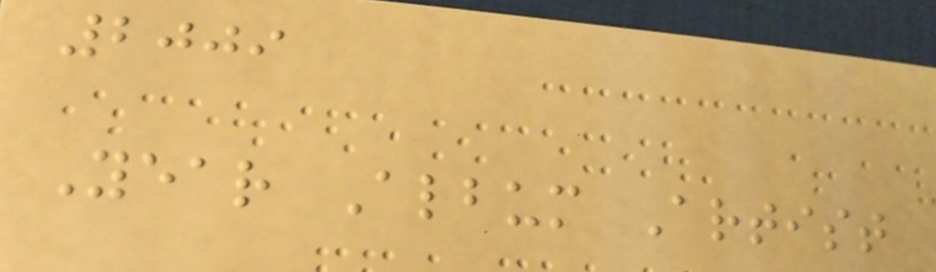2009
Year Album Artist
